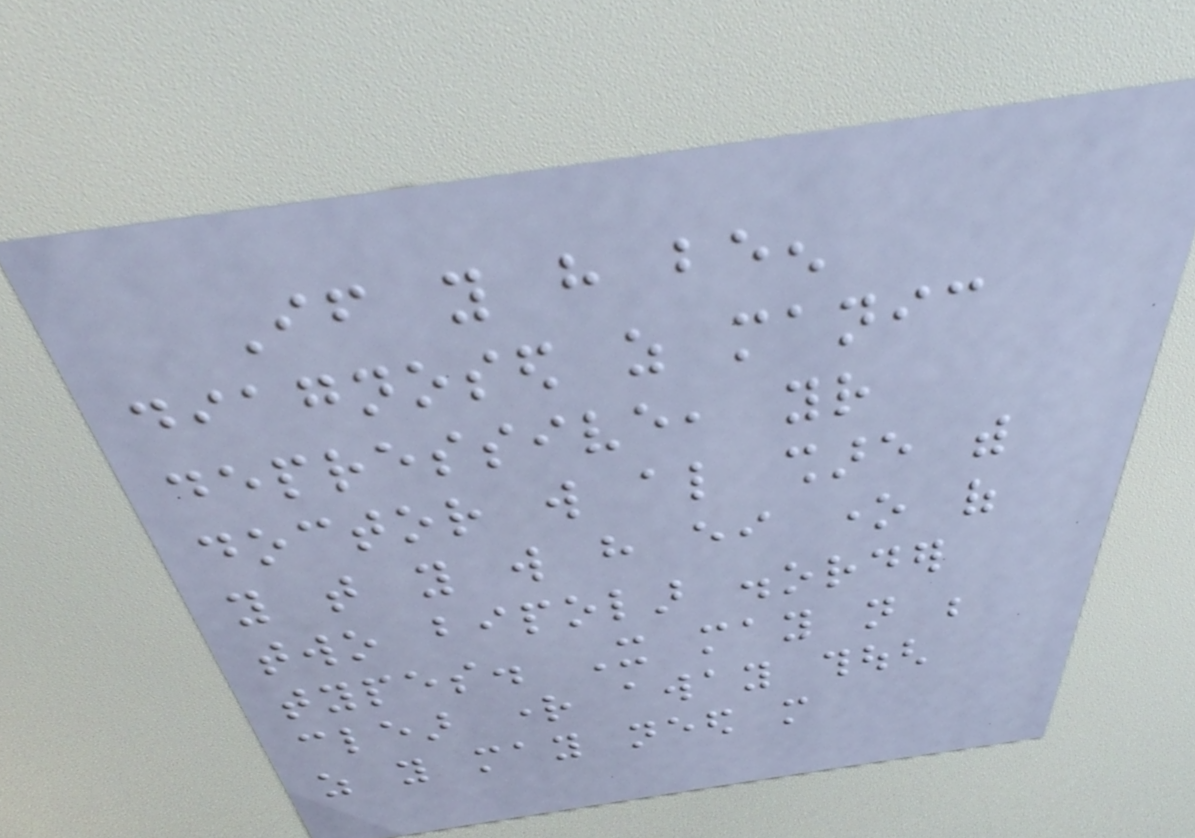If you have been
diagnosed as manic
depressive, your
doctor will also share with
you that you will have either one of
two bipolar disorder
types. It may not be
clear right away though
as you may need more
